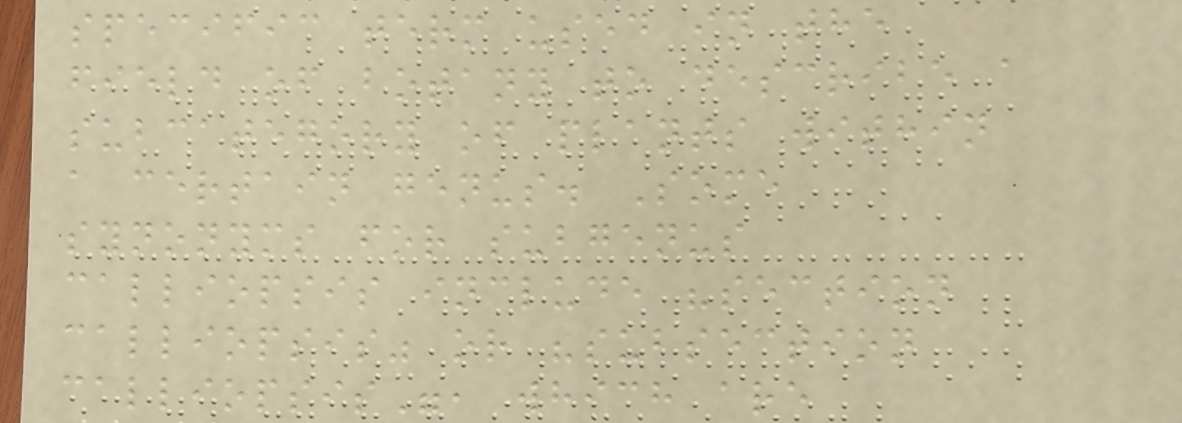specific term used in the
field of botany to describe a
subcategory of plants within
a certain genus. Some
synonyms for subgenus
calliopsis include "section
calliopsis" or "subsection
calliopsis", which are
